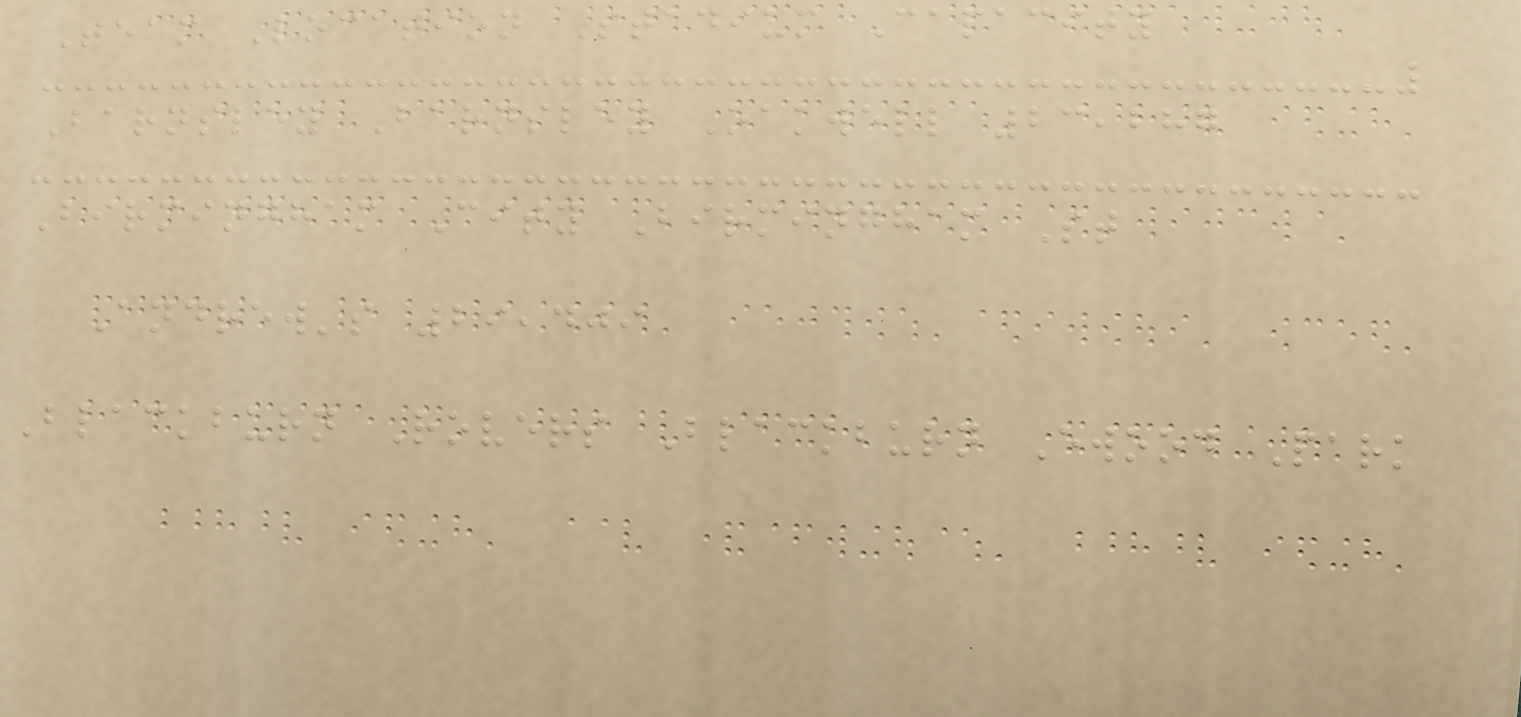Team Location Stadium Capacity
Barnsley Barnsley Oakwell 23,287
Birmingham City Birmingham St
Andrew's 29,409
Blackburn Rovers Blackburn Ewood Park
